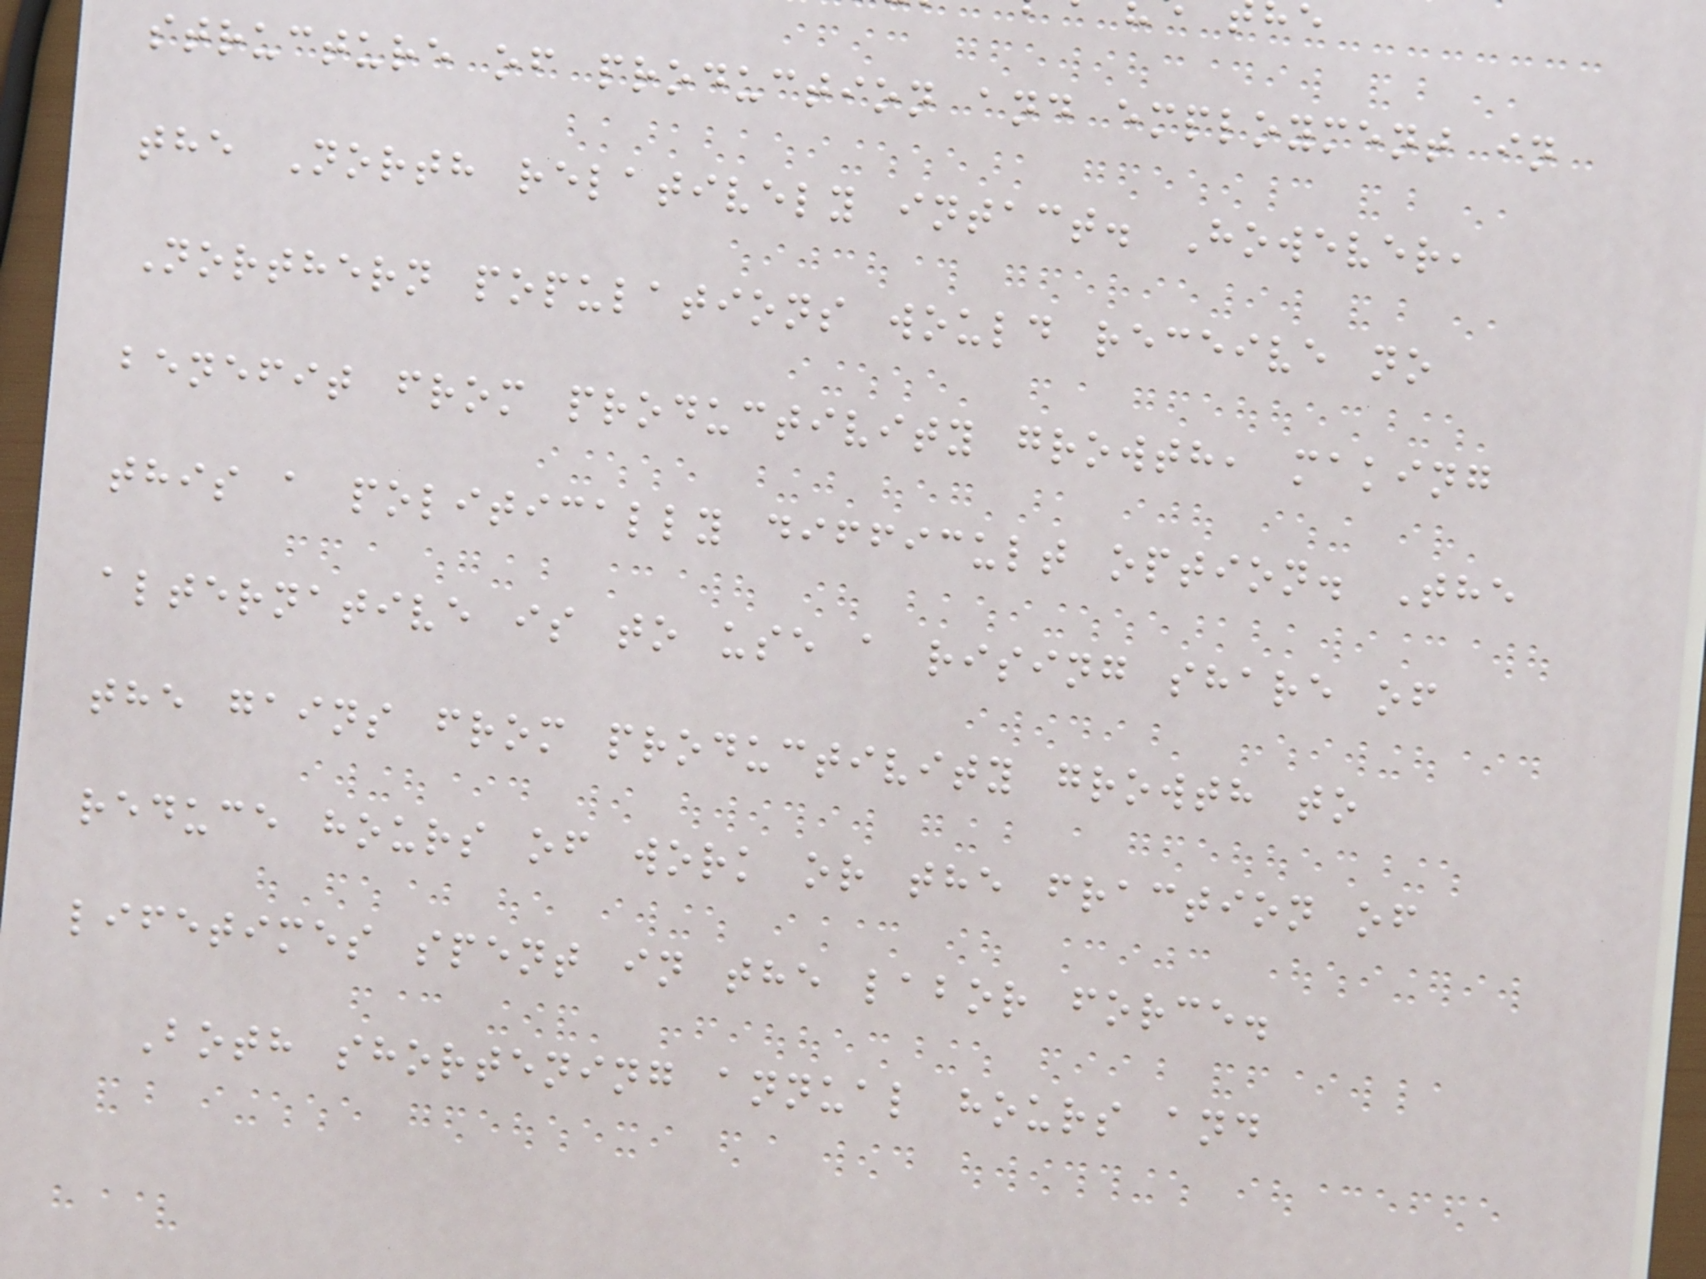structure of production and employment in
the North relatively intact. However,
Northern populations would receive no
benefit from productivity growth, making
this a politically difficult option. The
alternative is to use a rising share of
the gains from productivity growth to
reduce hours of work or the fraction of
lifetimes spent in the labor force.
Both shortening annual hours and
